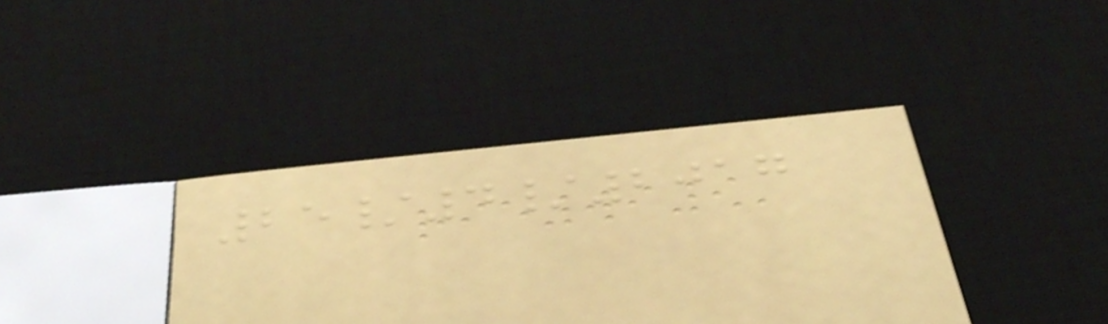25/4/2017
